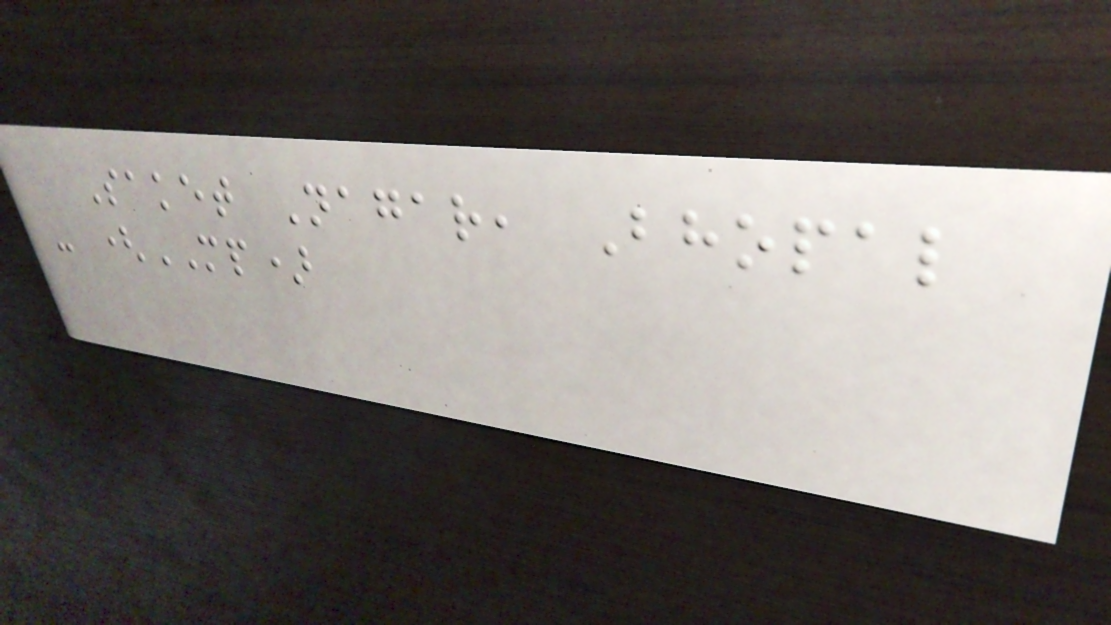Saket Nagar, Bhopal
- (MP)
